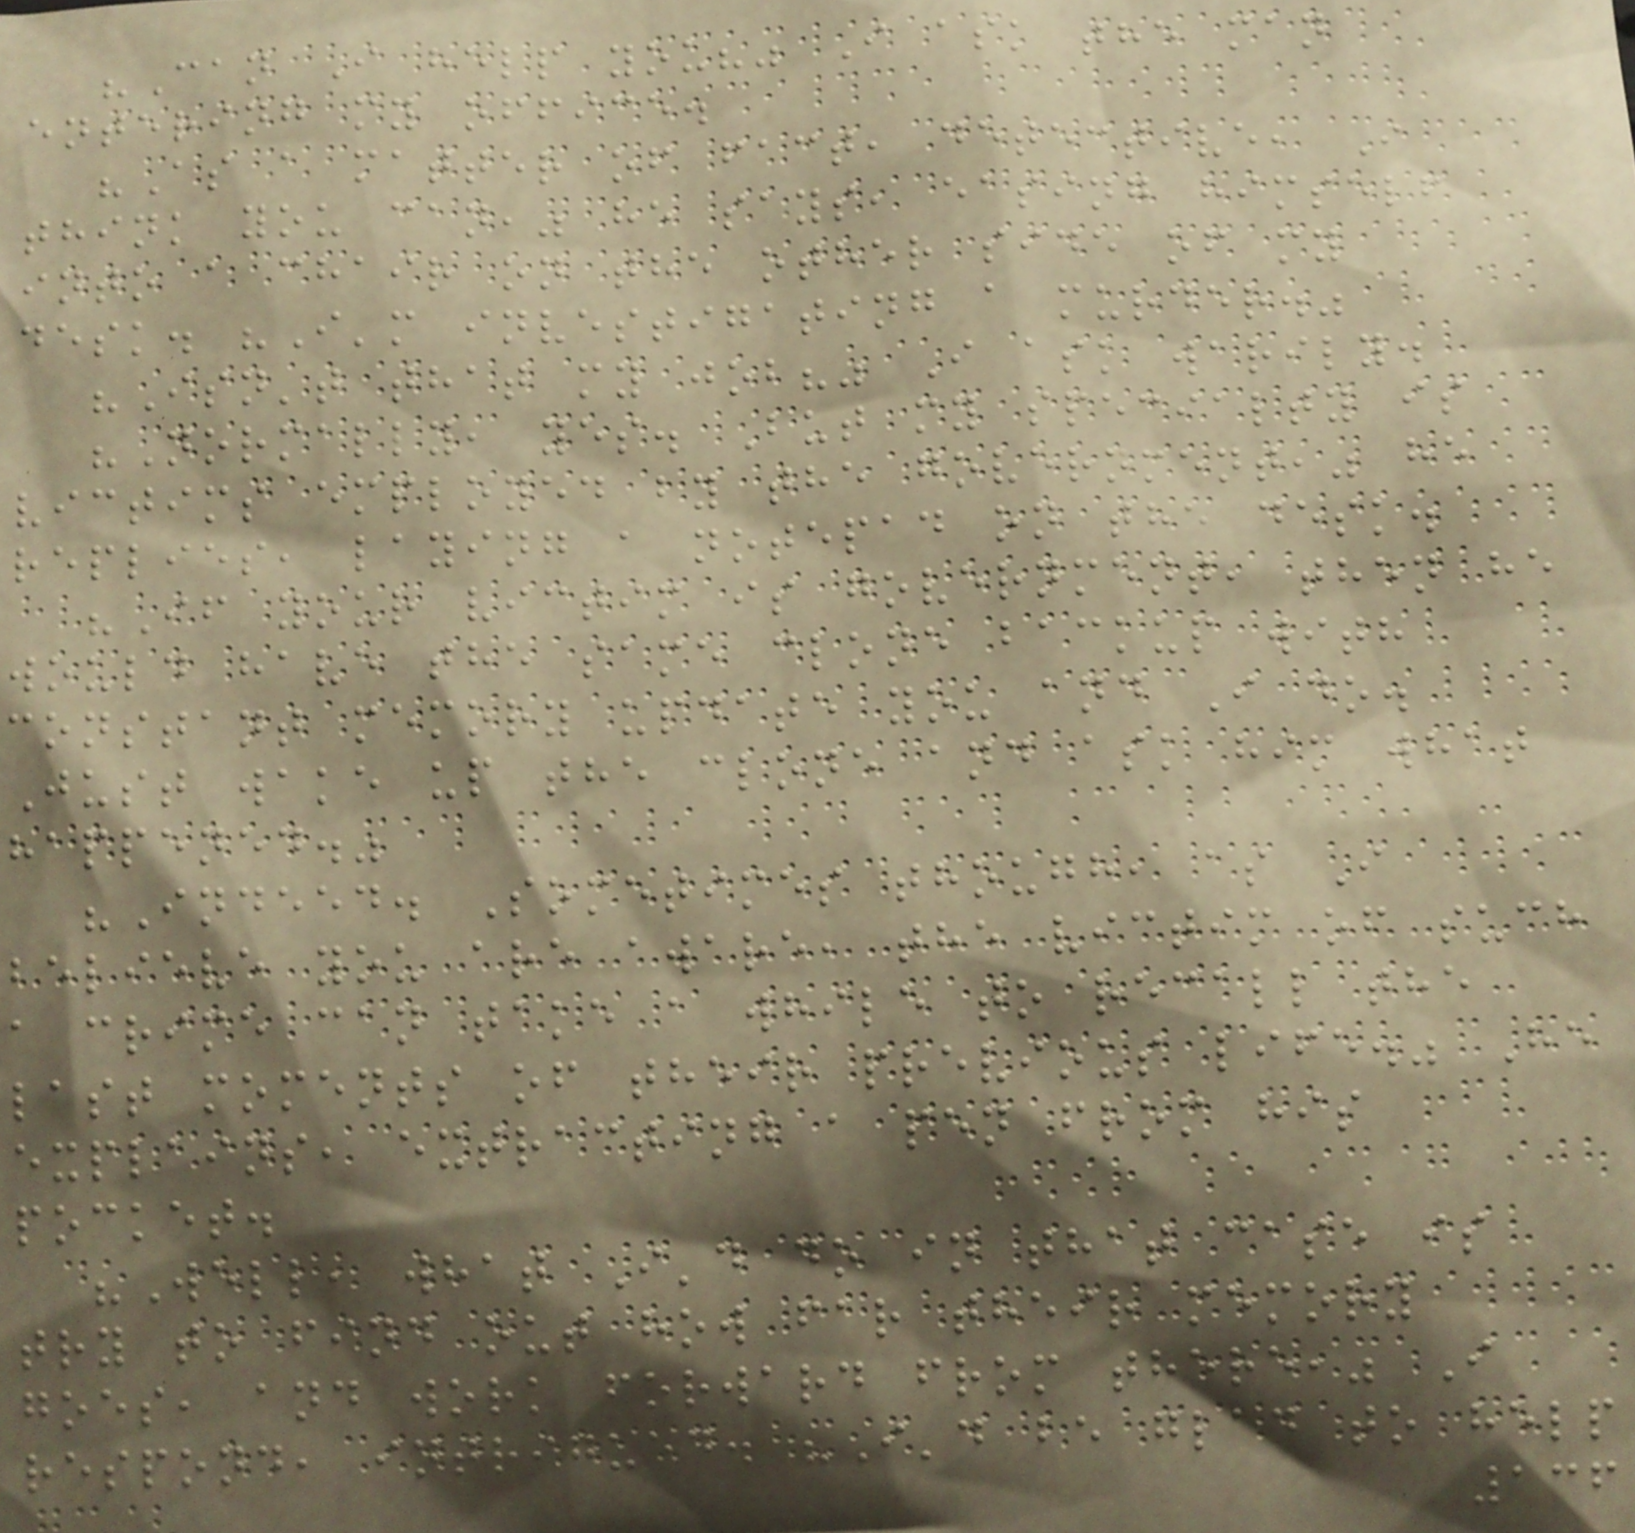"Can I help you?" I ask the man
entering my office.
"As a matter of fact, detective, I
think you can," he says, easing himself
into a chair on the other side of my
desk. "I'm investigating a murder."
"Isn't that my job?" I ask warily.
"Normally, yes. But my specialty is
victims employed by the government," he
replies, laying a notepad on the desk.
"If your victim is government, then he
would have the same clone backup with
constant memory update you and I do.
Just wake up the clone and ask him what
happened."
"Indeed. Sometimes though, as I
believe you are aware, the victim of such
a crime can take a while to recall the
last moments of their previous life." He
explains, extracting a pen from his
pocket.
"Well, what I'd do in that case is
try to find out how far their memory
goes, and work forward from there," I
respond, intrigued. "I'd be glad to help
136
